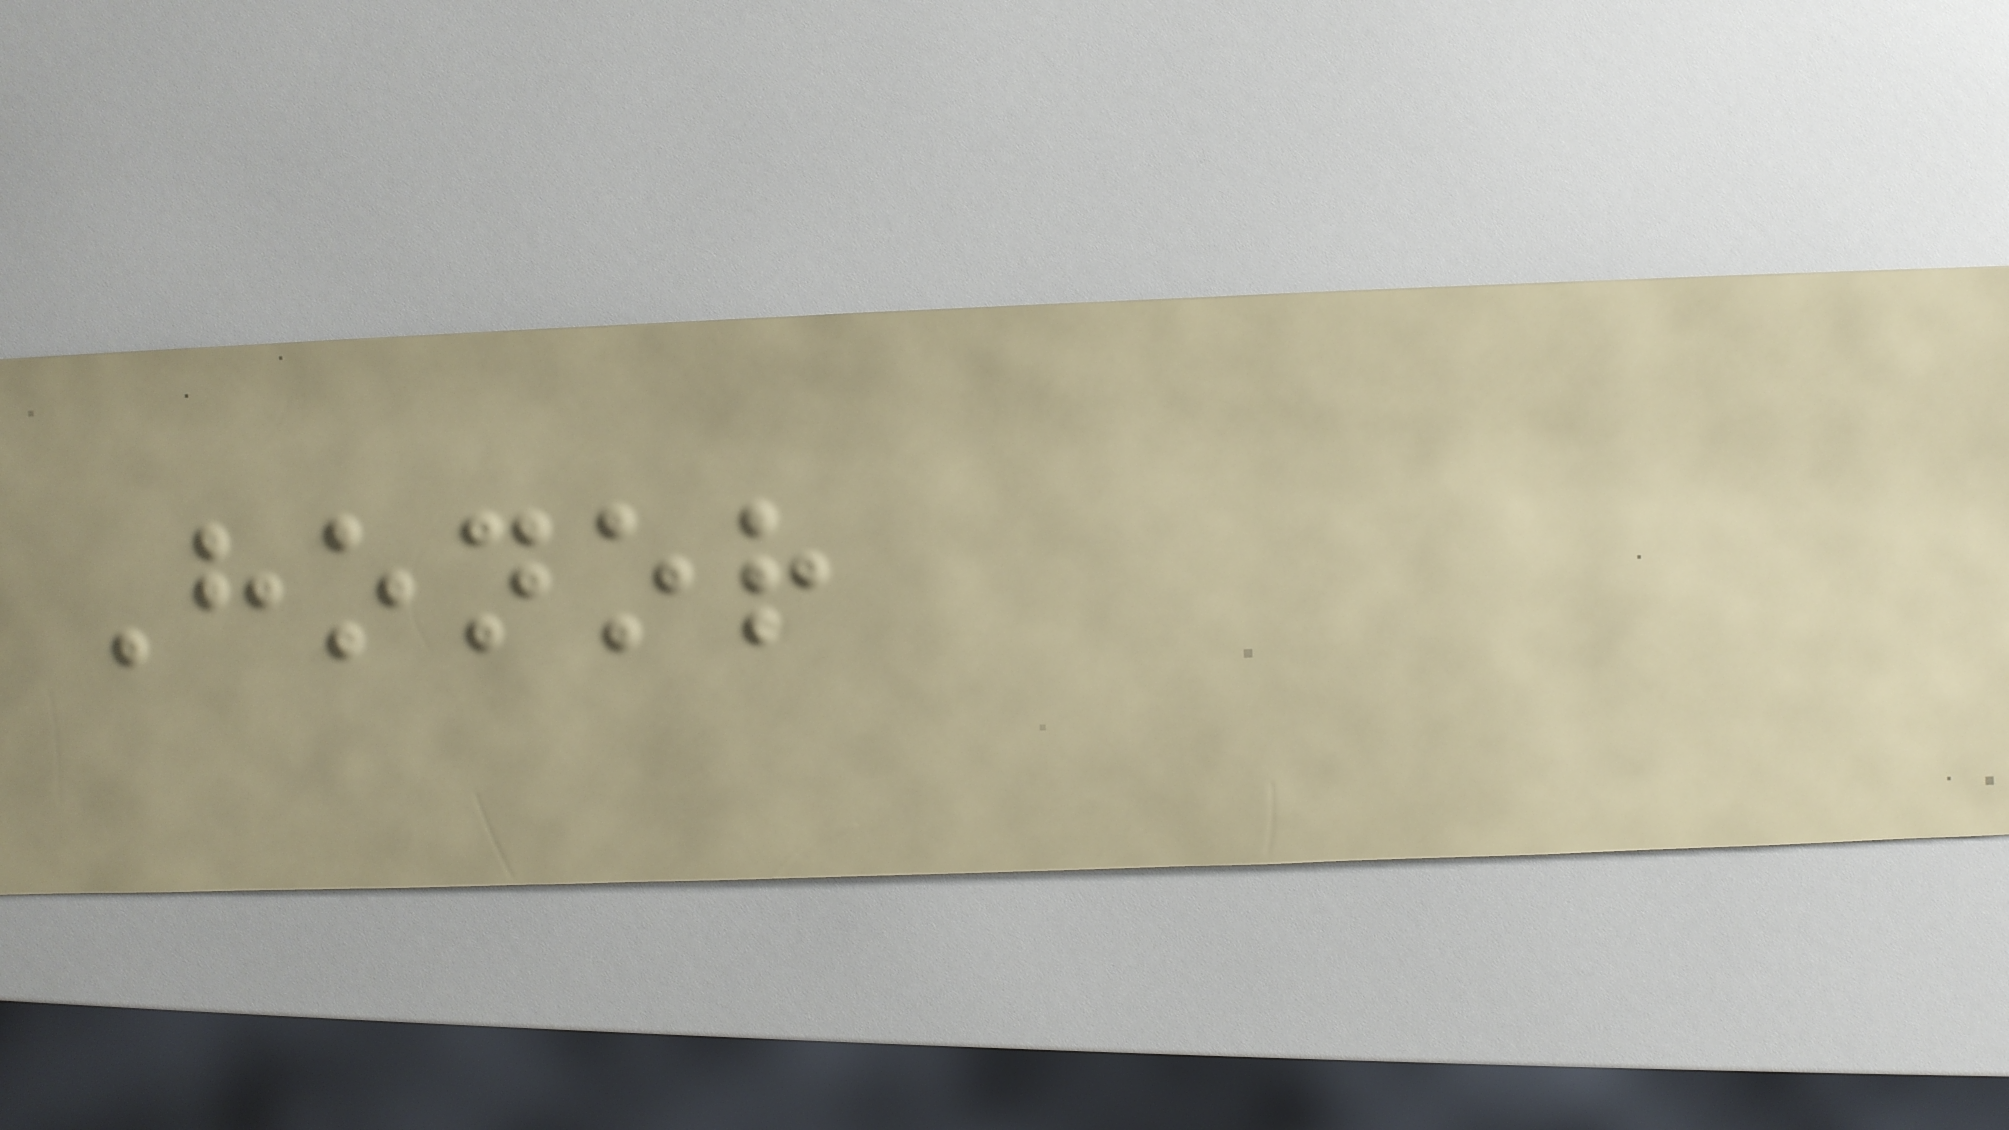Honor
